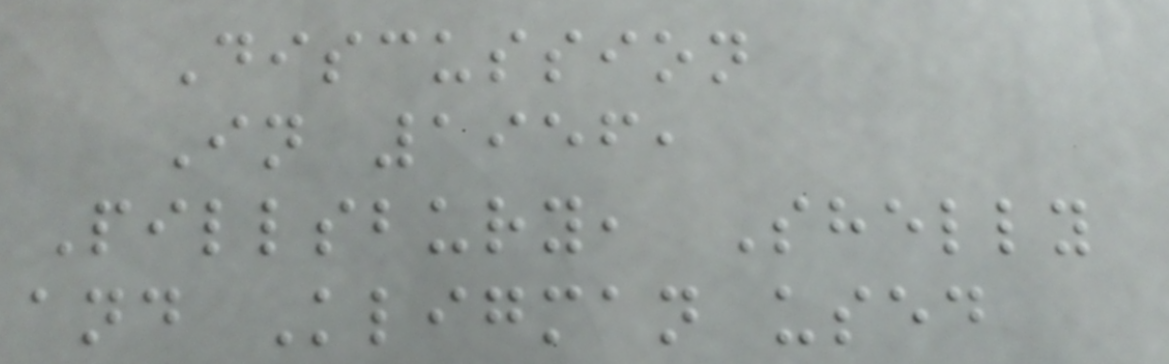Discussion
In 1956,
Pillsbury, Shelly
and Kligman used
